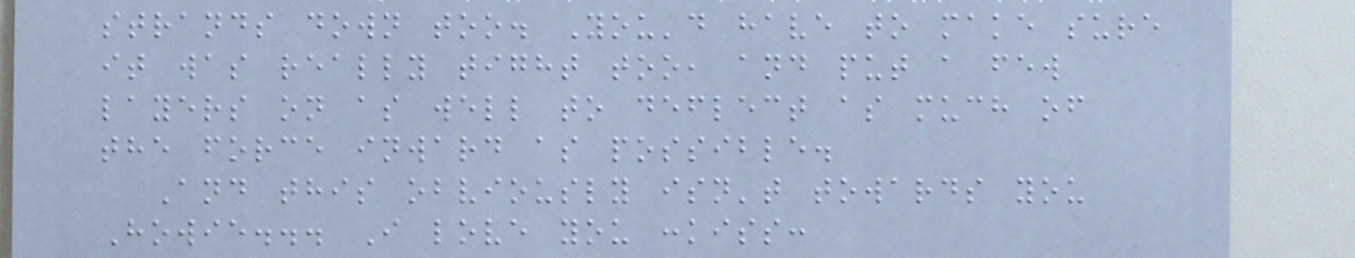strands down too. You'd have to make sure
it was really tight too, and put a few
layers on as well to deflect as much of
the force inward as possible.
And this obviously isn't towards you
Howie... I love you :kiss:
